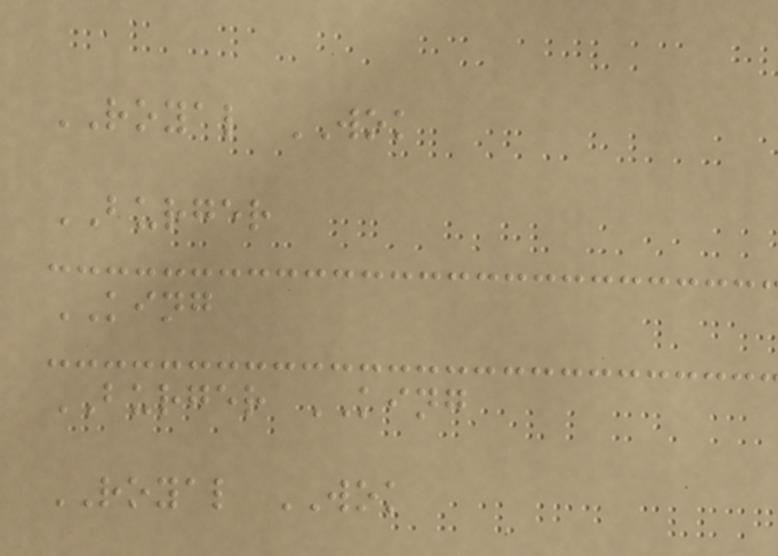ROYAL WOK
BURGER
KING
BURGER KING
ROYAL WOK
